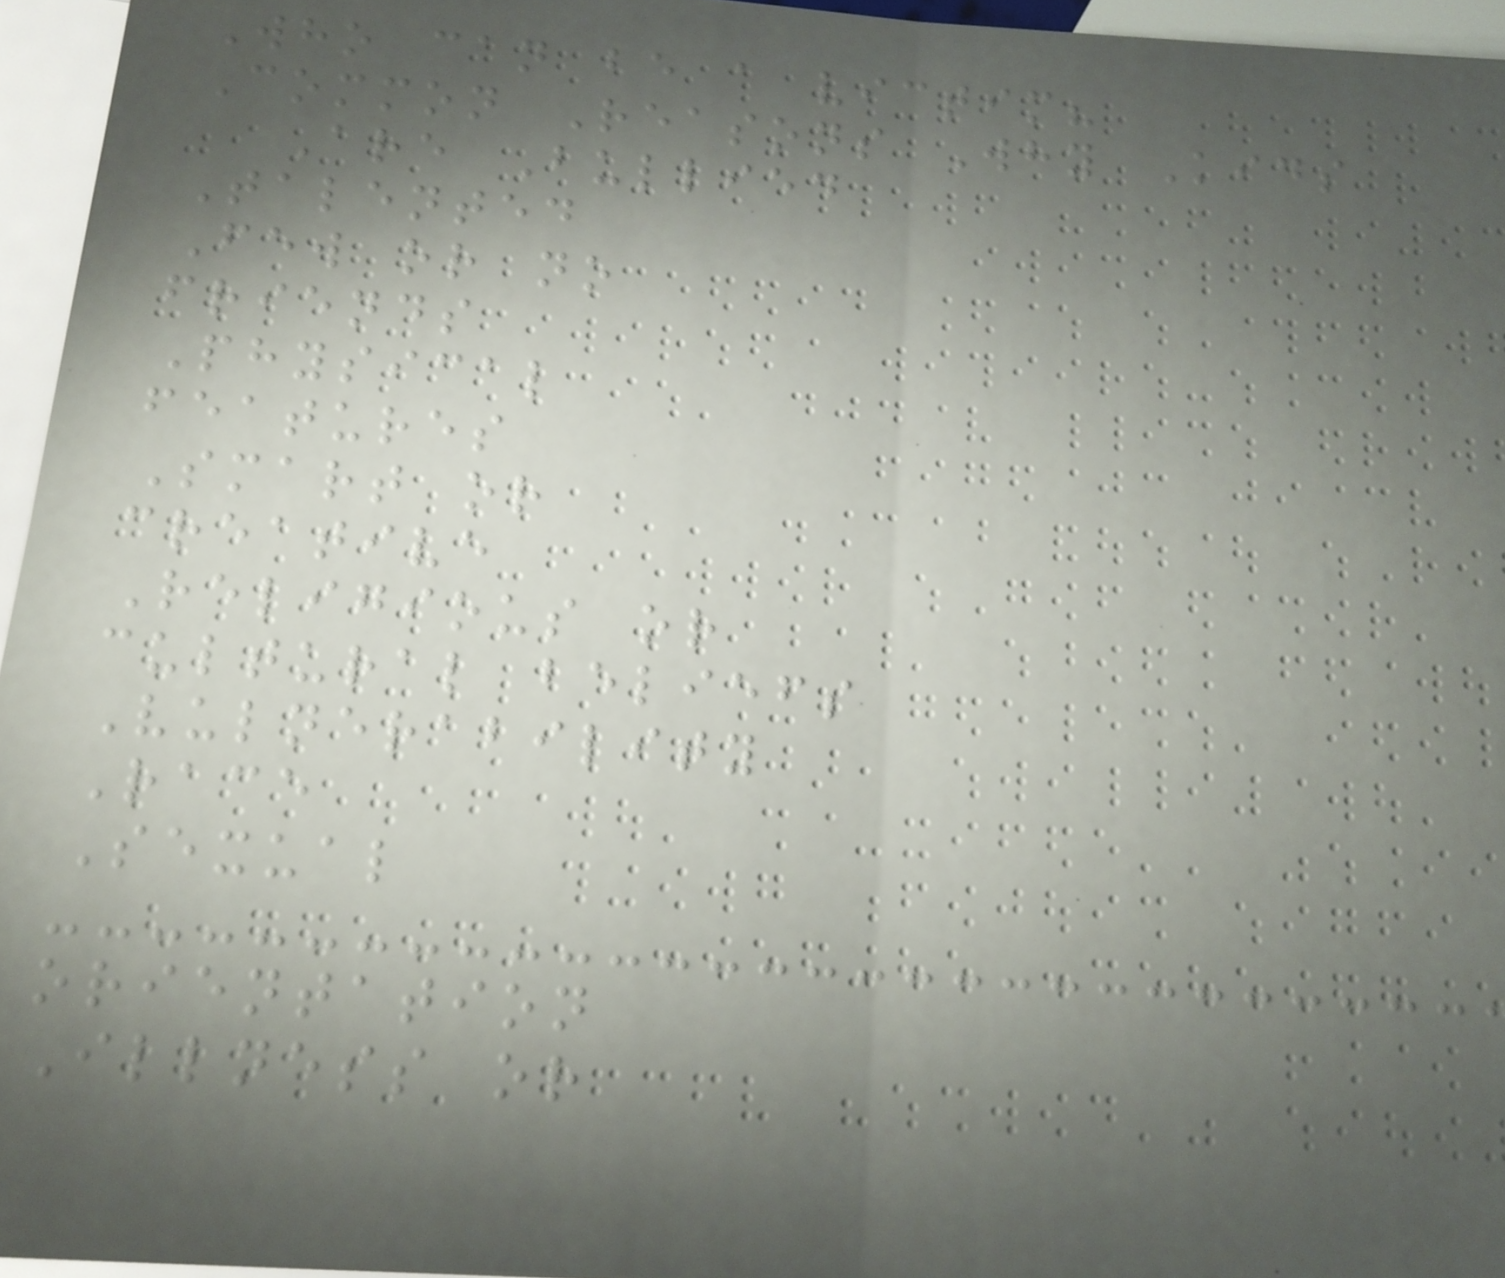Who can be a victim?
Common Reasons Why Kids
Are Bullied
Talented
Few or no
friends
Physical
features
Smart or
creative
Religious or
cultural beliefs
Vulnerability
Race
Sexual
orientation
Illness or
